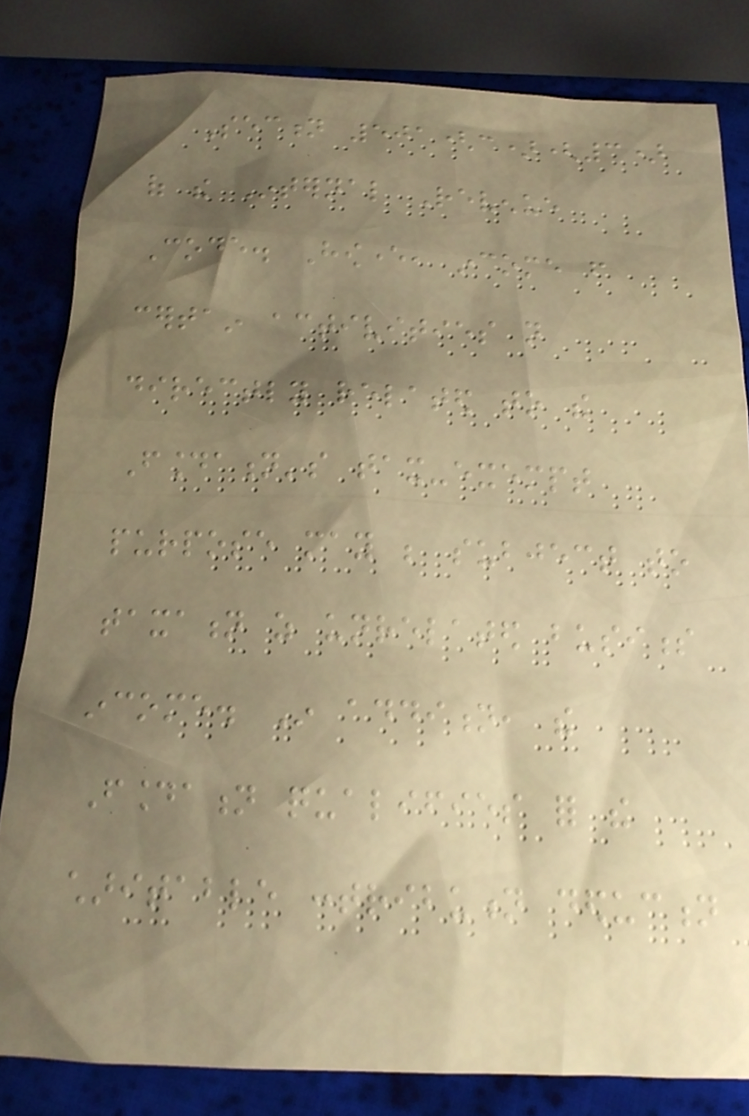Section 501(c)(3)
of the Internal Revenue
Code. However, income from
certain activities not
directly related to the
Foundation's tax-exempt
purpose may be subject to
taxation as unrelated business
income. In addition, the
Foundation qualifies for the
charitable contribution deduction
